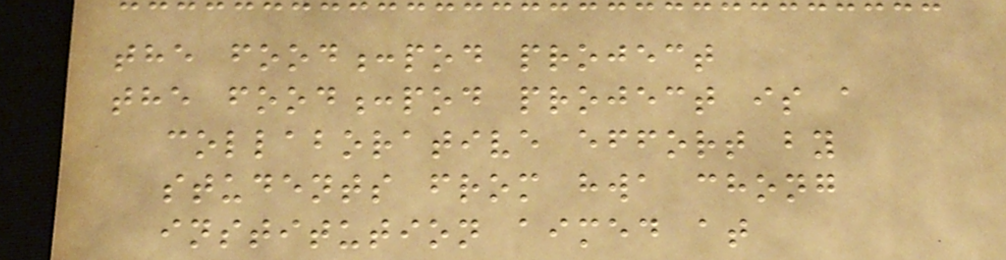the food:pod project
the food:pod project is a
collaborative effort by
students from hwa chong
institution aimed at
